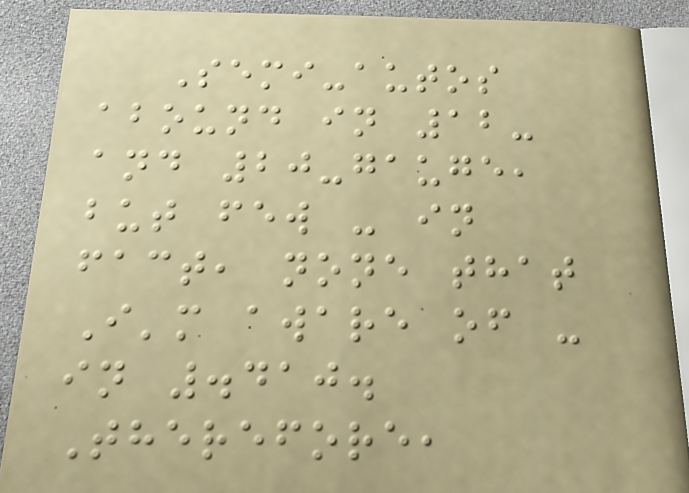Semi-autos
abound in 12-
and 20-gauge,
but few - in
fact, none that
I'm aware of -
in .410.
Therefore,
